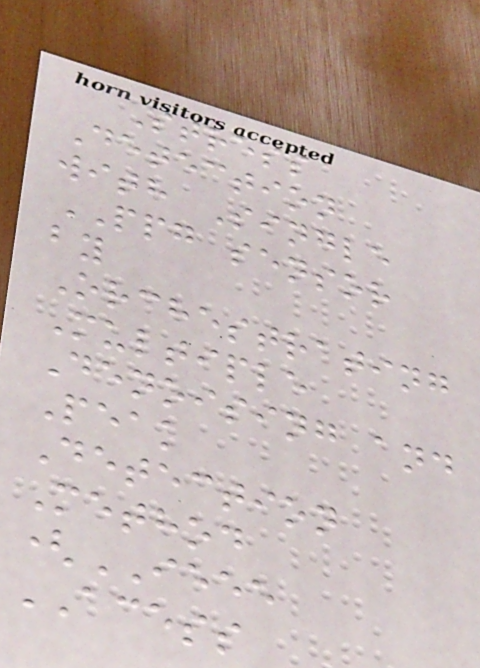Stress
Detection
with Single
PPG sensor
by
Orchestrating
Multiple
Denoising and
Peak
Detection
Method
(IEEE
ACESS
